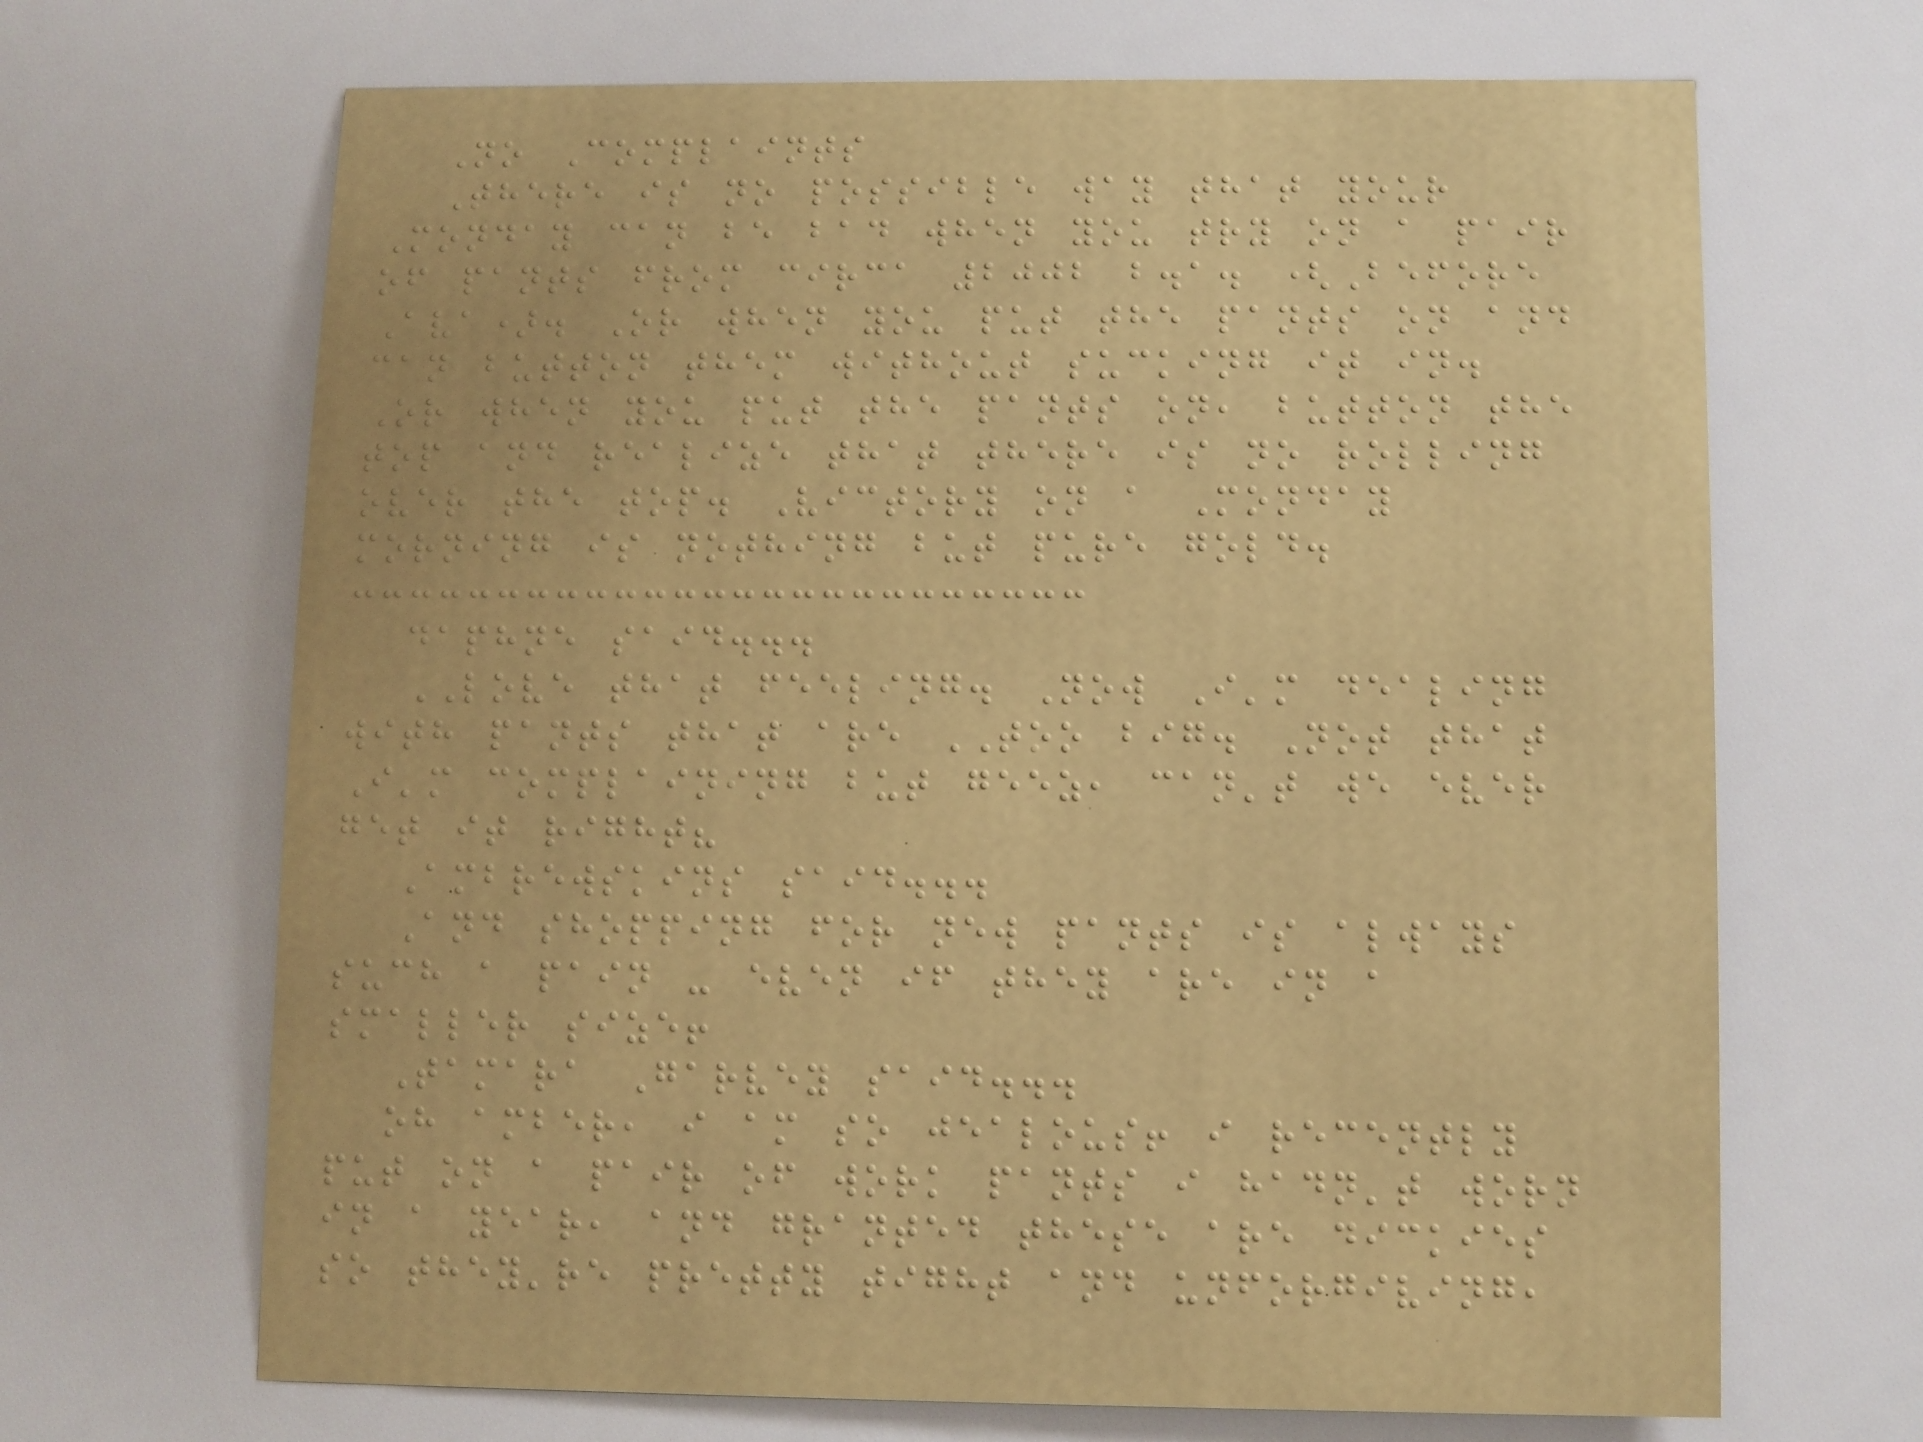No Complaints
There is no possible way that your
Monday can be bad when you try on a pair
of pants from circa 2002 b.a. (Before
Ava). Or when you put the pants on and
can button them without sucking it in.
Or when you put the pants on, button the
top and realize that there is no rolling
over the top. Victory on a Monday
morning is nothing but pure gold.
daphne said...
LOVE that feeling. Now I'm dealing
with pants that are TOO big. Not that
I'm complaining but geez, can't we ever
get it right?
Ambrewskins said...
And shopping for new pants is always
such a pain - even if they are in a
smaller size!
Tamara Garvey said...
oh amber, i am so jealous! i recently
put on a pair of work pants i hadn't worn
in a year, and granted these are dickies
so they're pretty tight and unforgiving,
